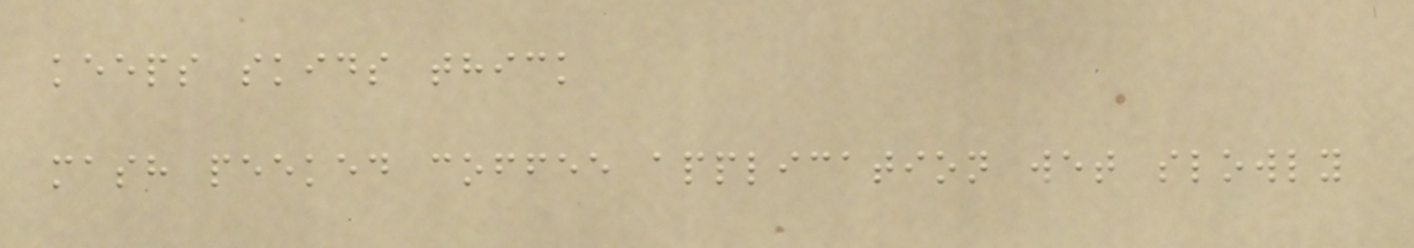keeps skids thick
mash peeked coffee application wet slowly
